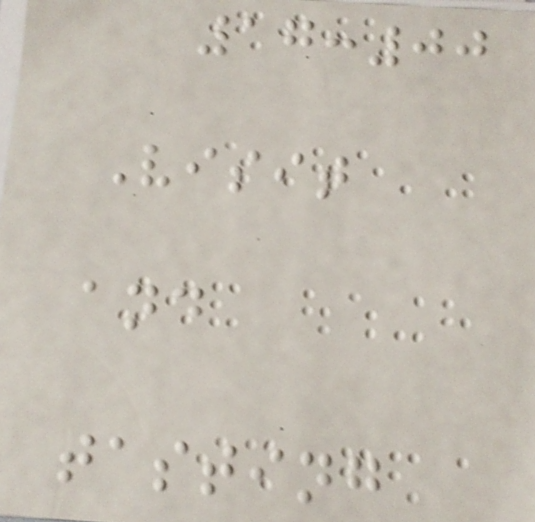17:00
Visit
and
tasting
